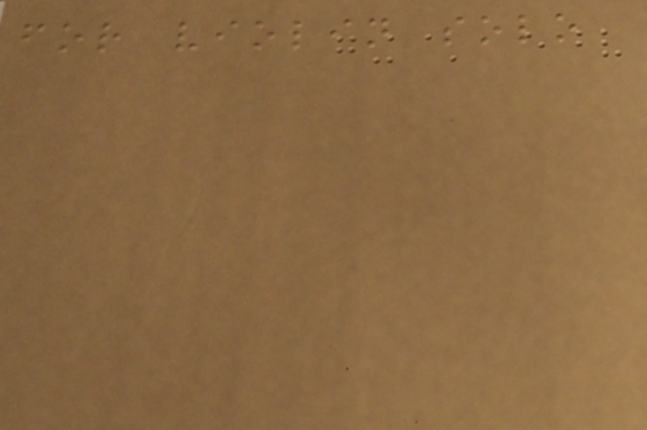for violin solo
